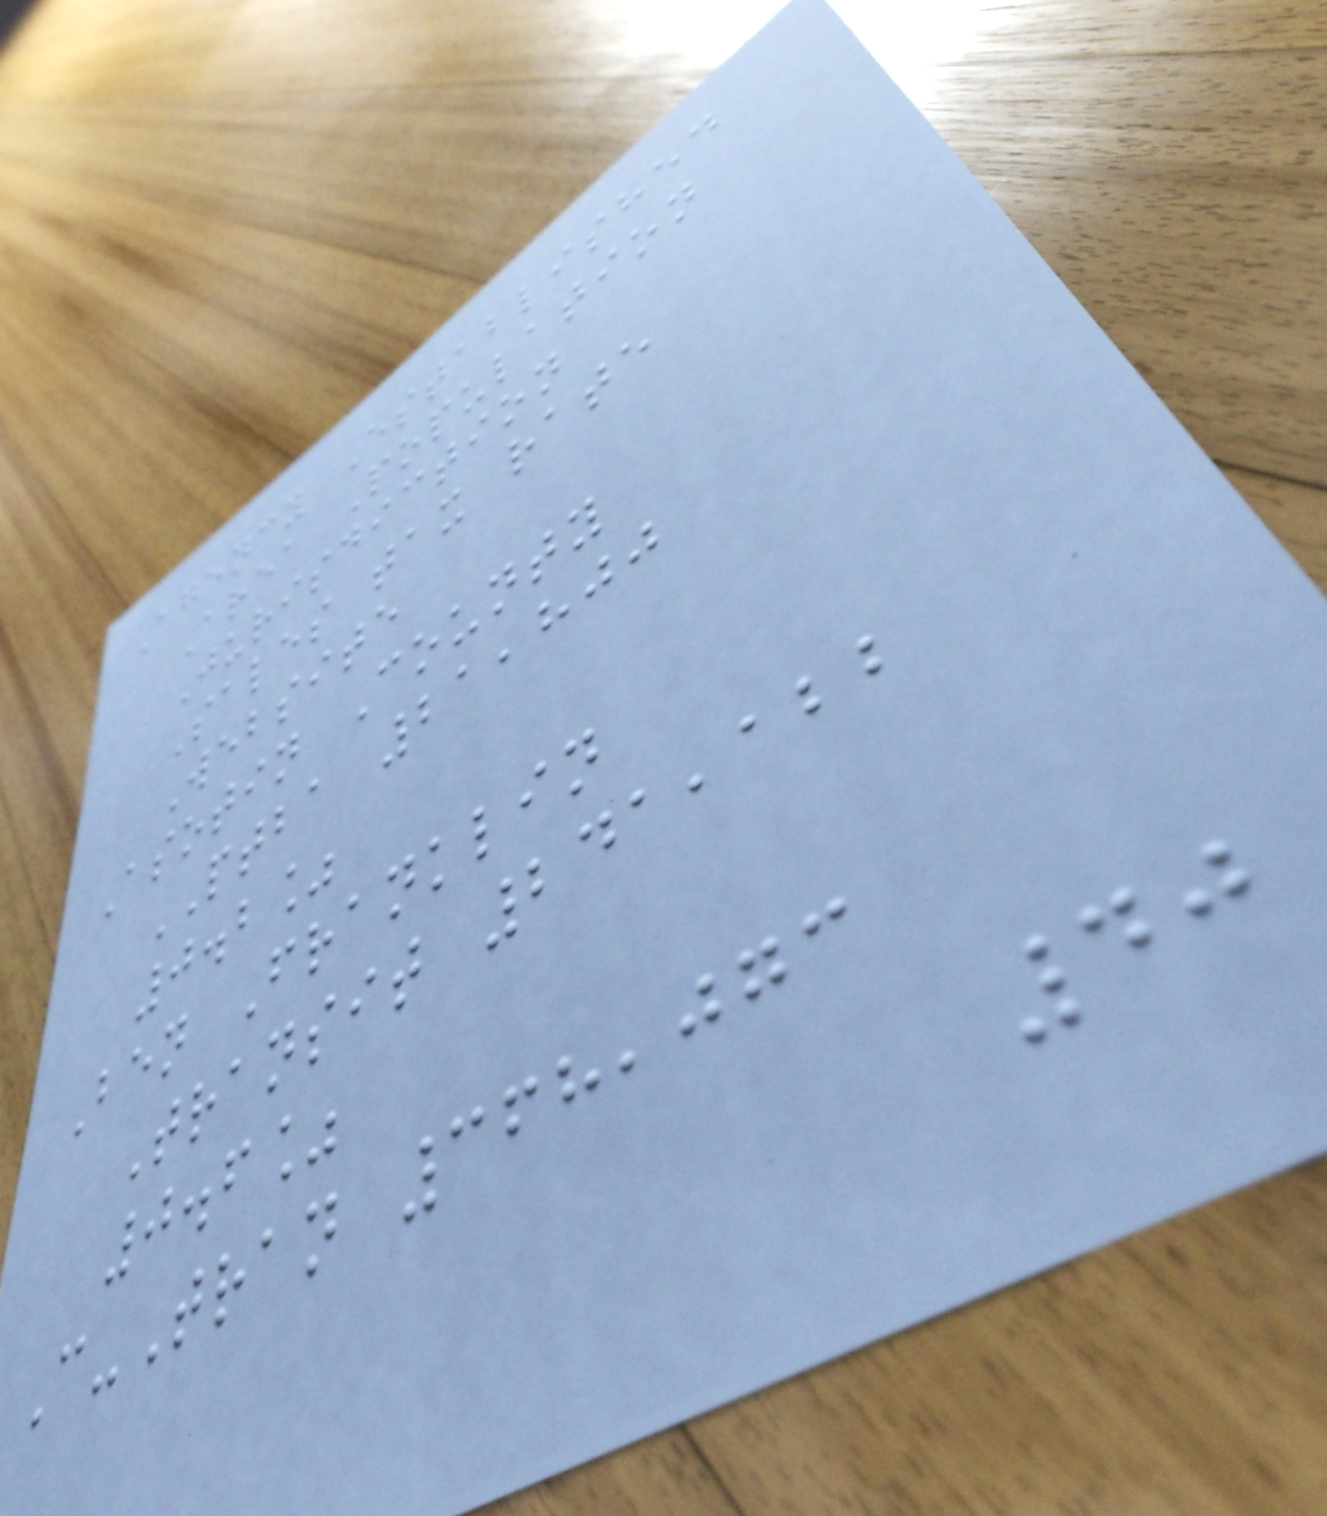Agency Established
Area Population
Jurisdiction
Sales tax rate
Website
Asotin County
PTBA 21,800
0.2%
Ben Franklin
Transit 241,122
0.6%
C-Tran 368,073
40
